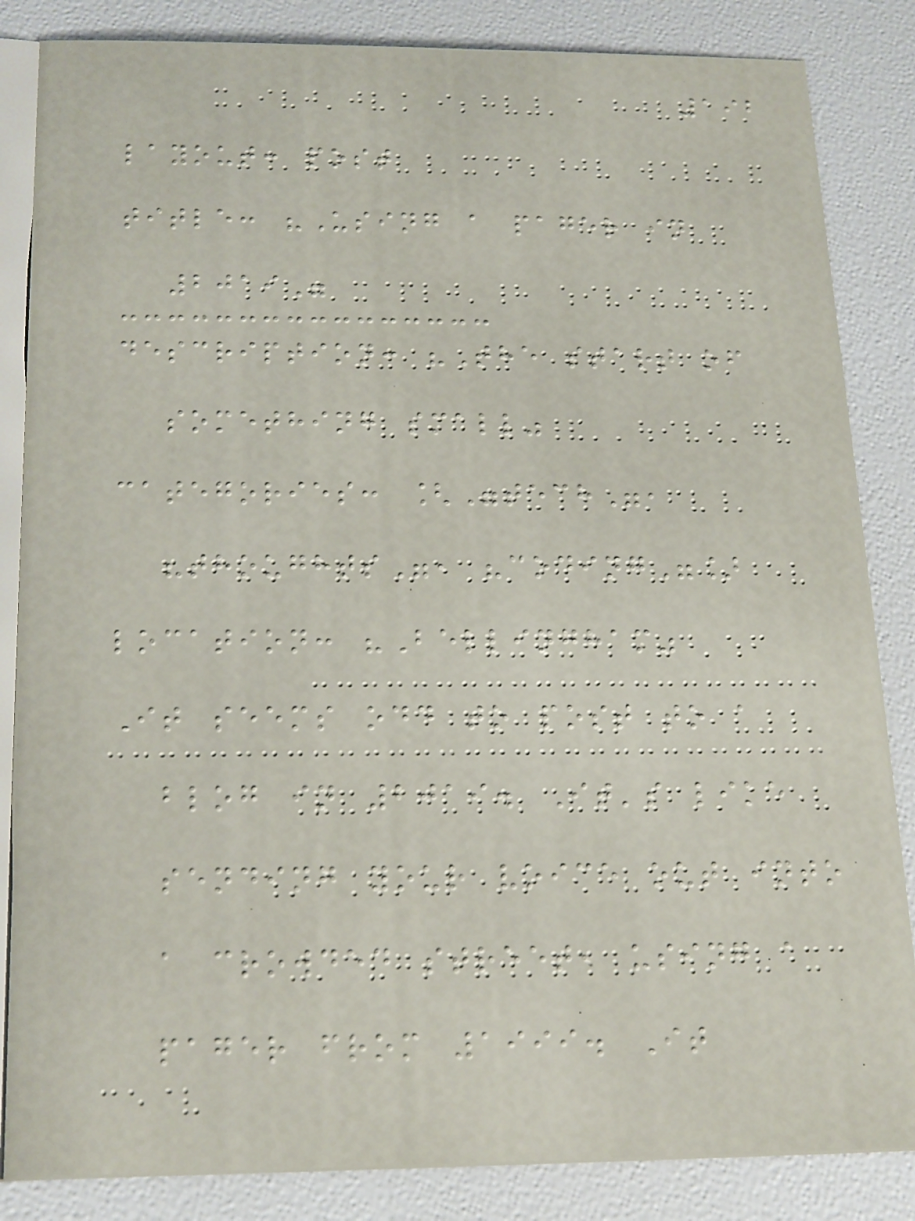192
layout: post
title: "Using a pager in
2019"
description: "The start of
something small"
categories: ["tech",
"thoughts", "coding"]
location: "Bellingham"
It seems odd to post to a
blog in 2019. It's like
sending your voice out into
a crowded street, using a
pager from 1999. It
